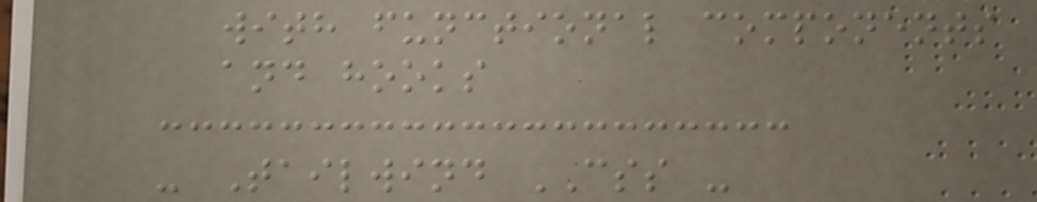with functional components
and hooks
- Tailwind CSS -
